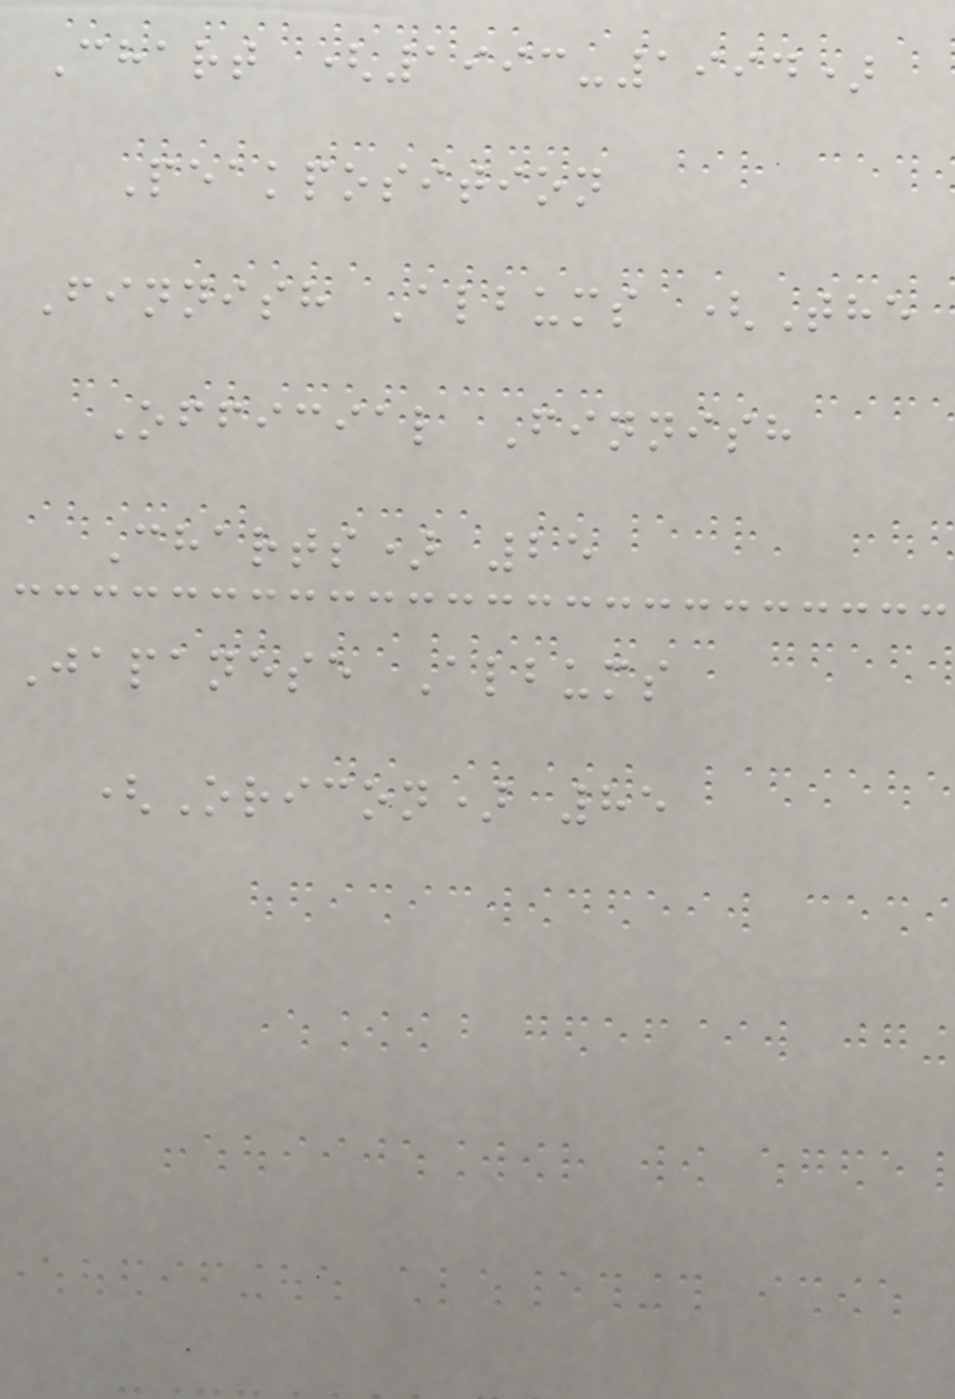Chart (1993-1994)
Peakposition
Finnish Albums (The
Official Finnish
Charts) 25
Japanese Albums
(Oricon) 85
